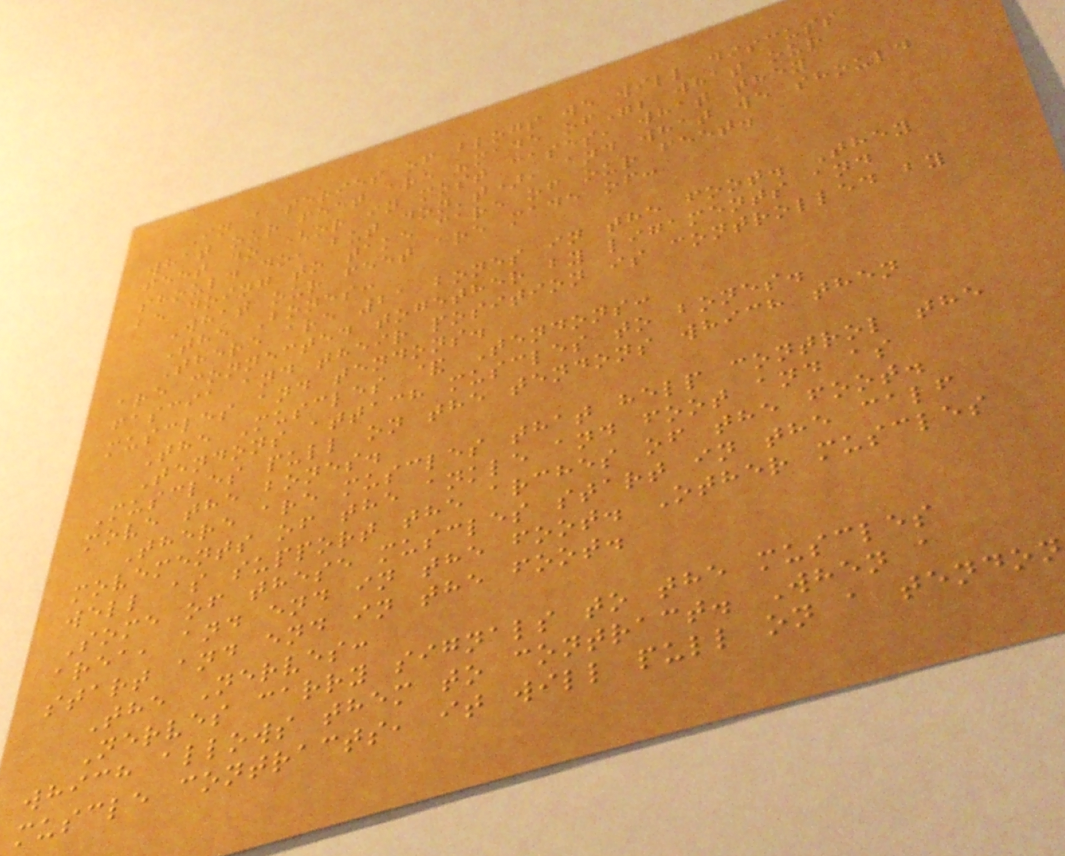In a series of blogs we will discuss
what our feet are "made of"; what our
feet do (or in most cases, what they
should do, but don't), and what we should
be doing to take care of our feet.
What our feet are made of:
The Bones:
There are 21 bones in the foot. They
are connected together by ligaments and
fascia and their position is controlled by
muscles and tendons.
The Muscles & Tendons:
Tendons attach muscles to bones.
Muscles pull on the tendons which then
move the bones.
There are muscles that help control the
movements of the ankle and foot and as
well as support the arches of the foot.
Some of these muscles start in the calf
area, and end in the foot. Other muscles
start and end in the foot.
The Nerves:
Nerves carry signals to the muscles
which allows them to contract. When a
muscle contracts, it will pull on a tendon
